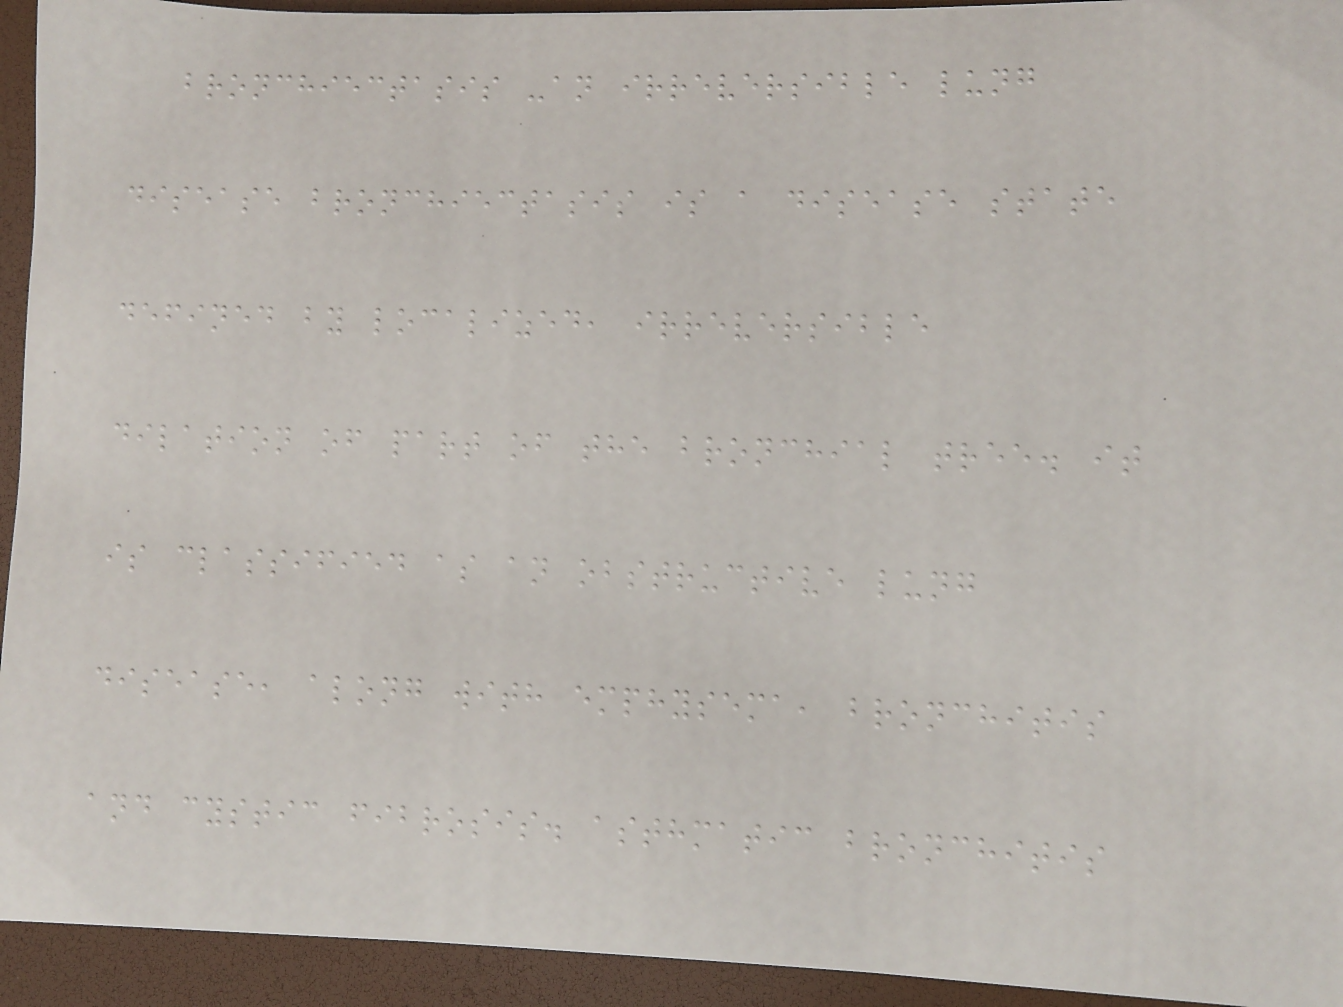bronchiectasis -an irreversible lung
disease bronchiectasis is a disease state
defined by localized, irreversible
dilation of part of the bronchial tree. it
is classified as an obstructive lung
disease, along with emphysema, bronchitis
and cystic fibrosis. asthmatic bronchitis
